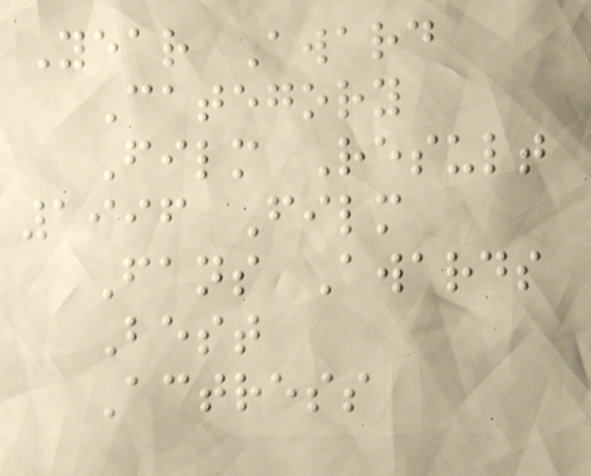Year Award
Category
Film Result
1996 Film
Fans Awards
Best
Actress
